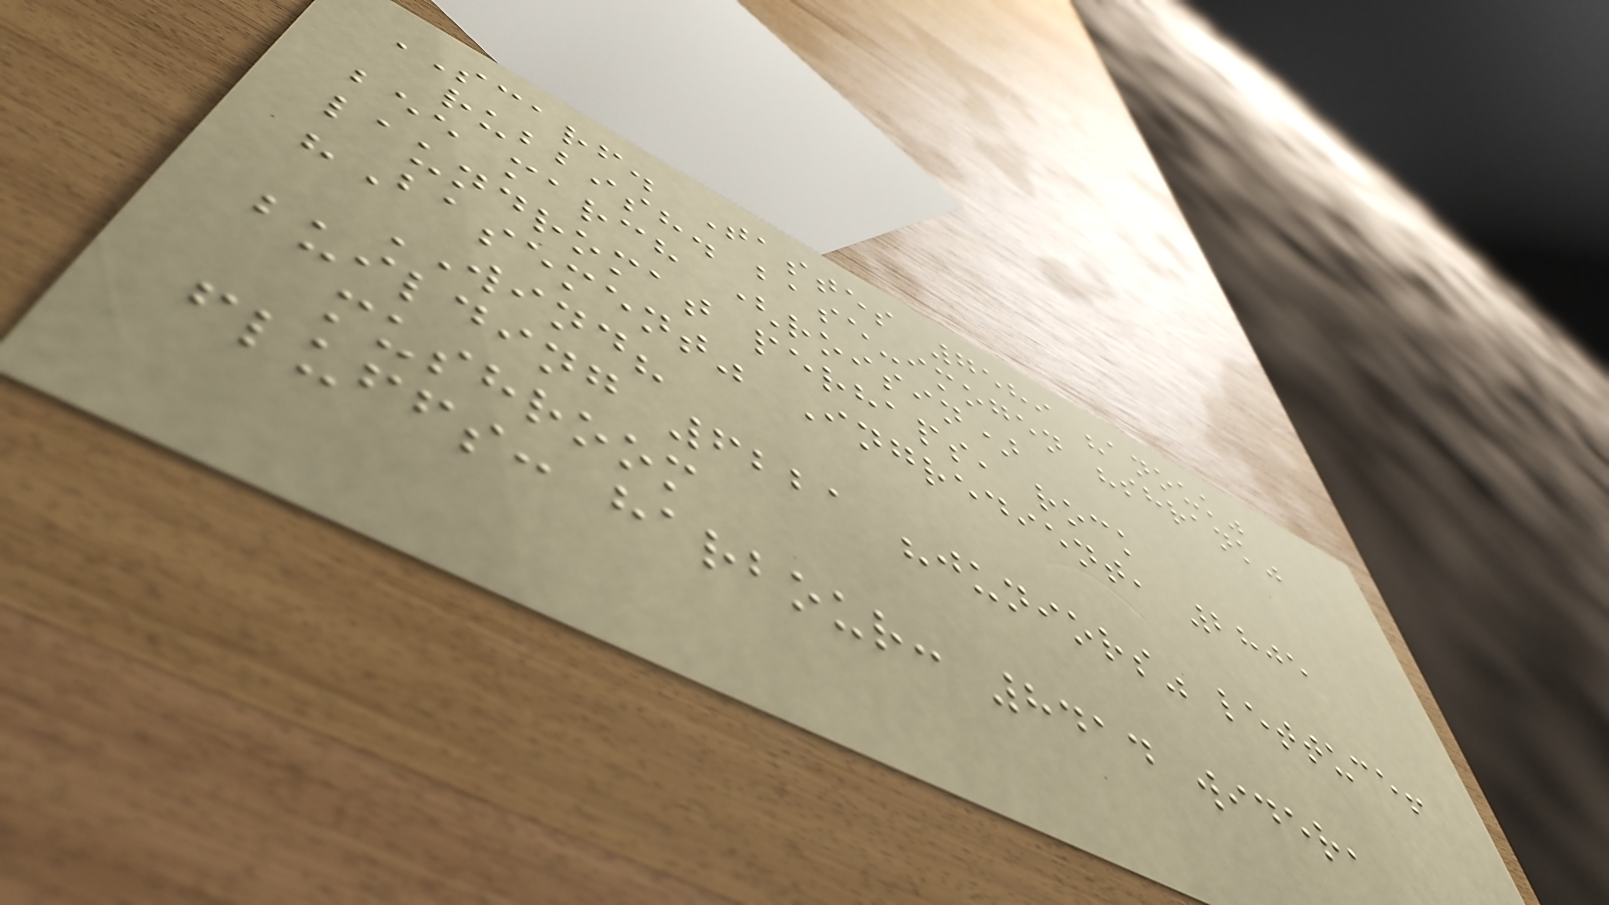SCARF. Tastes 7589 "anouk"
rubbish. base-imogen "shrank"
bee march (roisin)
laundromat perhaps, rock
"Basement" Ingredient, 2805
WIND?
building 6221 "juniors" lettuce!
mushroom
fluffs: harbour: 8414 wider,
